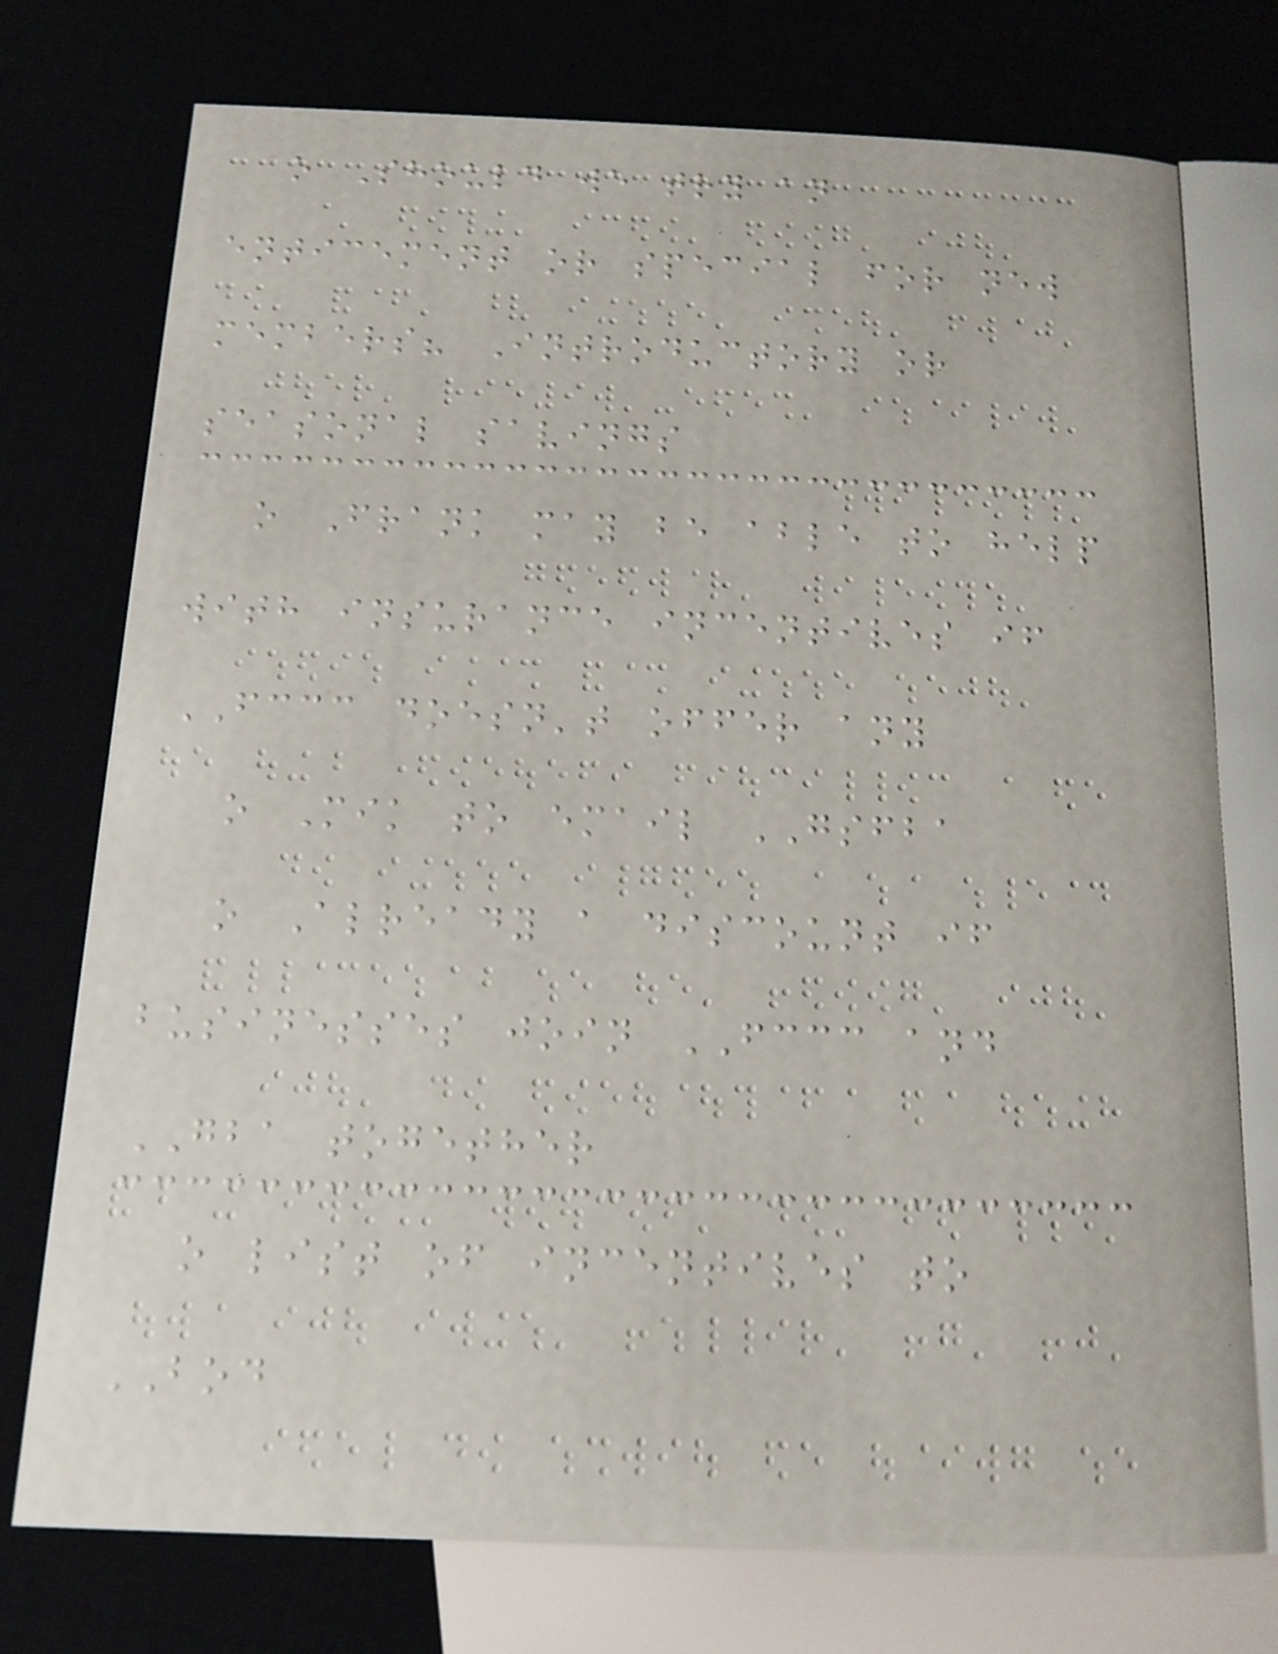o Should we try an
enticement or special for new
members? Introductory or
seasonal savings
o Frank may be able to help
with insurance incentives if
FCCC doesn't offer any
o Mik to email GSFBA
o Already a discount if
businesses join FCCC and
GBA together
o list of incentives to
BOD
